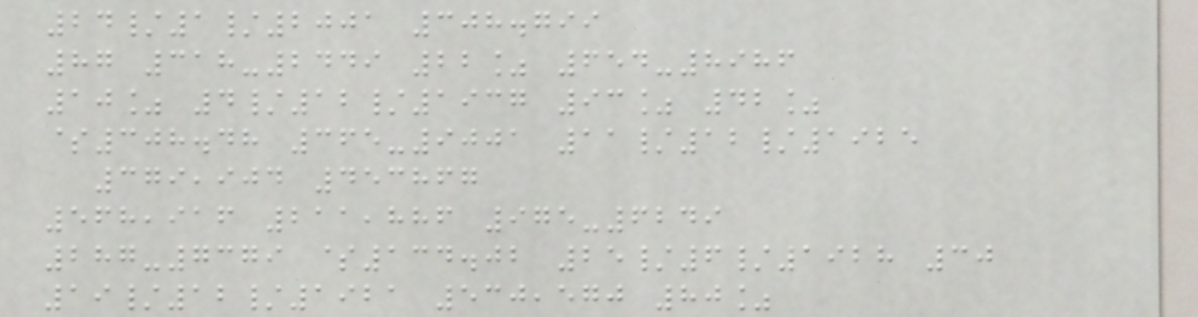24/1/2001 308.799
87 318-2449 22% 654-8986
10% 4/12/1937 93% 42%
$308.48 365-9001 11/12/1925
379,904 453867
568,916 211,886 975-6249
287-7379 $134.02 25/6/1928 30
19/12/1921 530,570 80%
